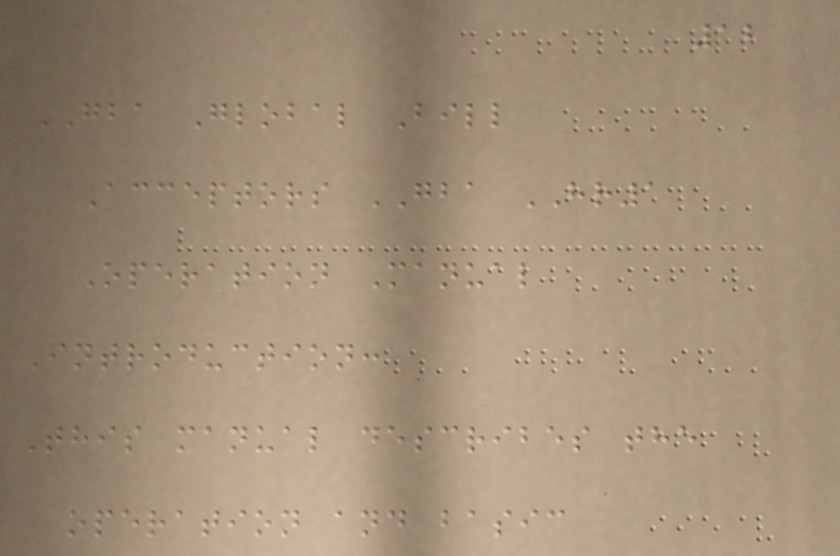12
GBA Global Bill
Acceptors GBA HR1
Operation Manual
Introduction:
This manual describes the
operation and basic
